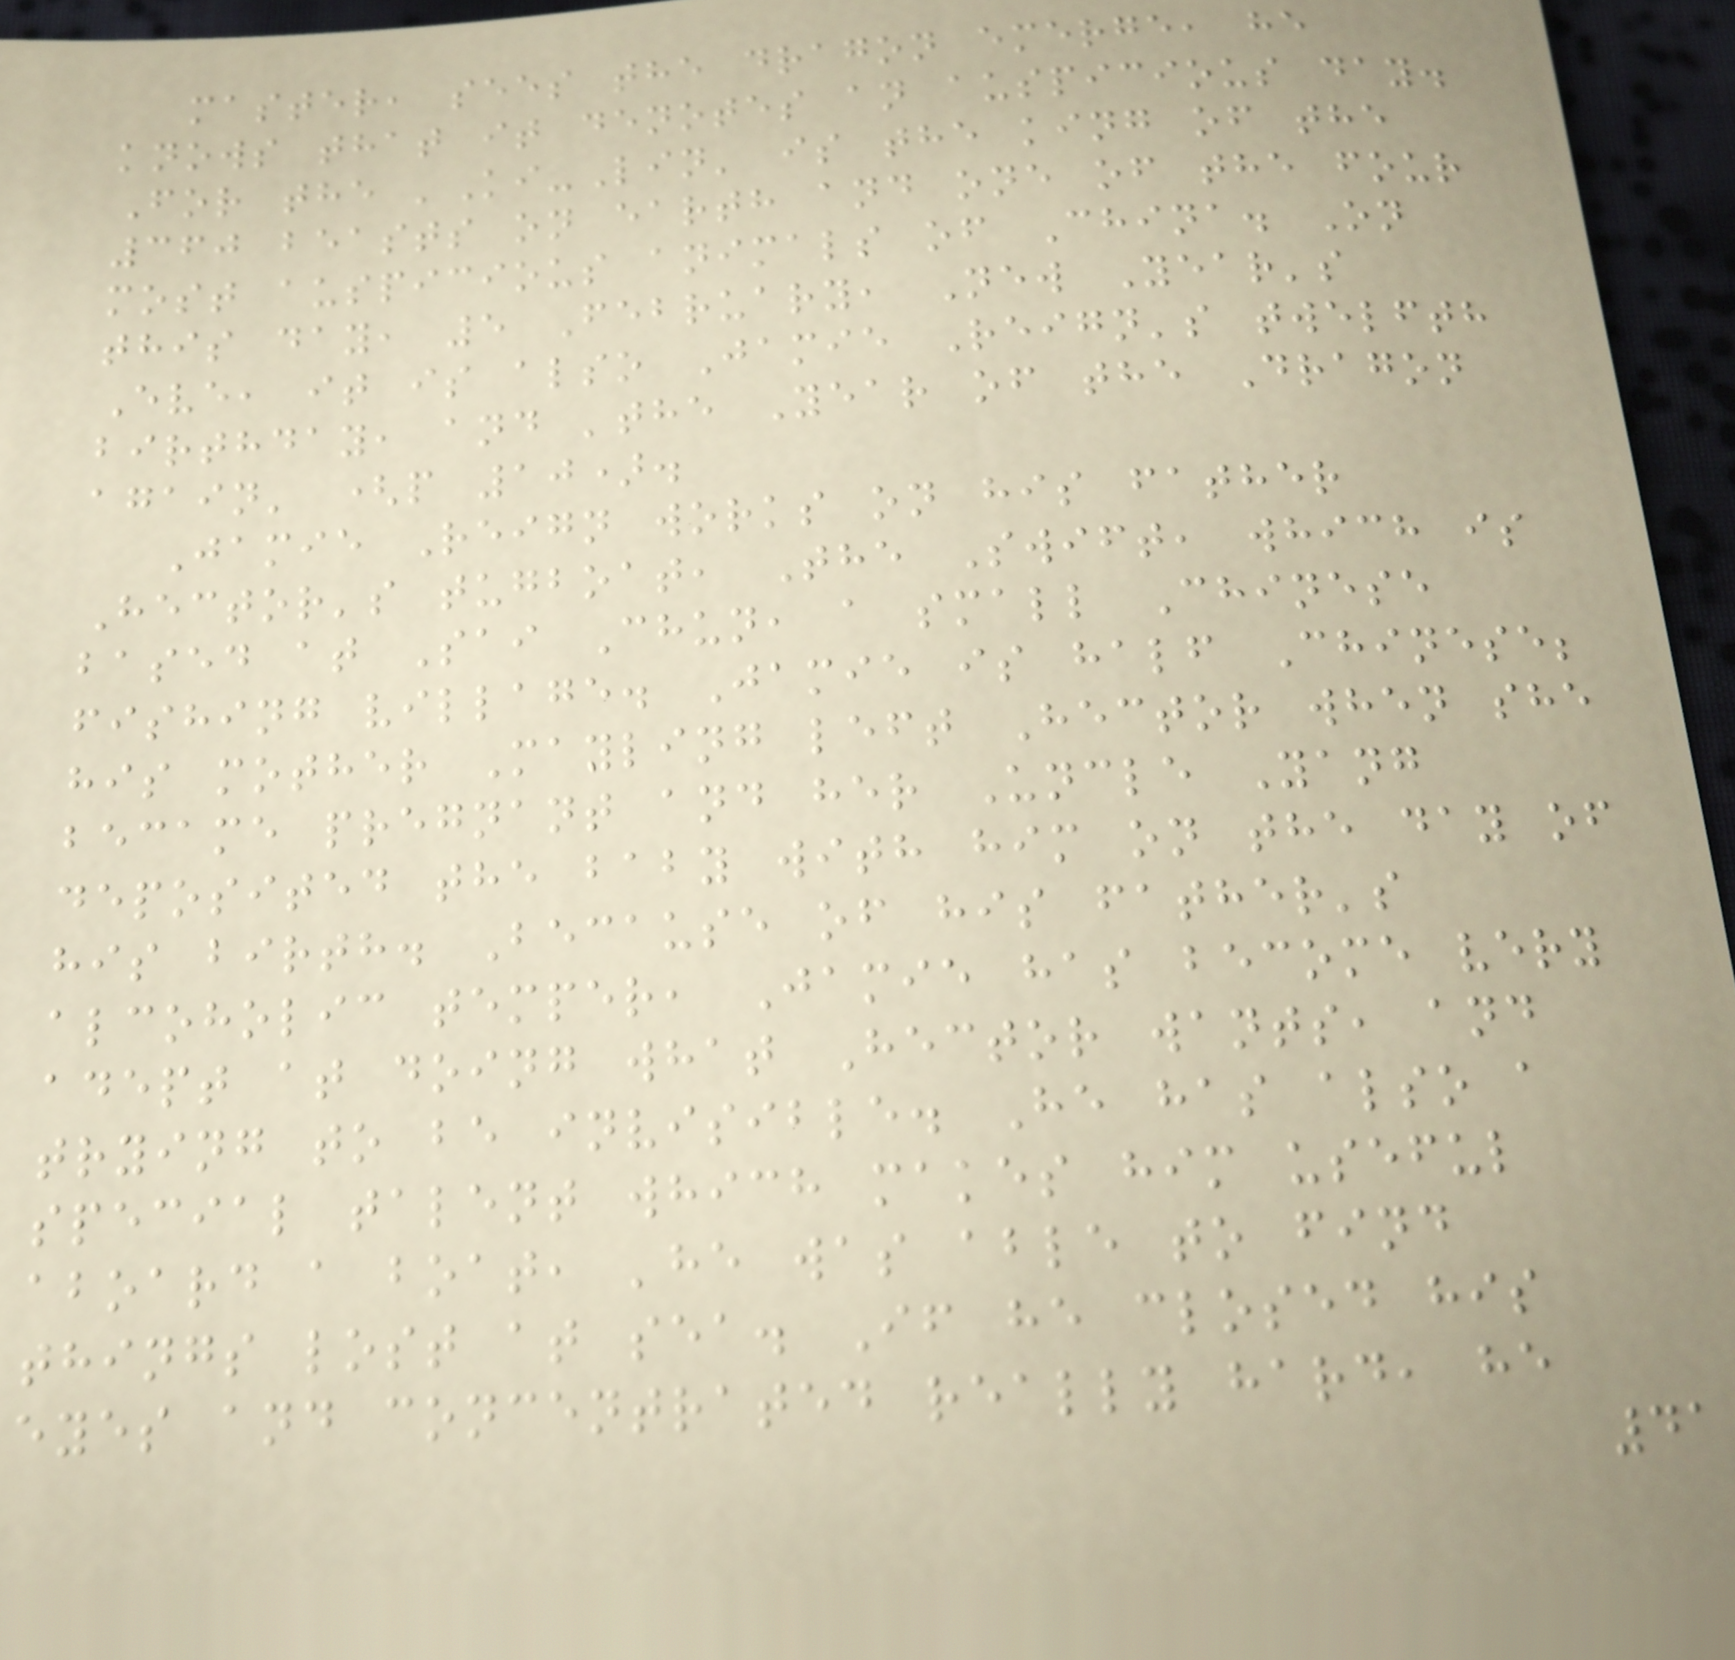master, sees the dragon emerge, he
knows that it denotes an auspicious day.
For the 'Ki-Lin' is the king of the
360 beasts on earth and one of the four
most auspicious animals of China. On
this day, 5 February, New Year's
Eve, it is also Jamie Reign's twelfth
birthday, and 'the Year of the Dragon
again' (p 10).
Jamie Reign works on his father
Hector's tugboat, The Swift, which is
based at Sai Chun, a small Chinese
fishing village. Jamie is half Chinese;
his mother Mayling left Hector when she
became pregnant and her Uncle Yang
deposited the baby with him on the day of
his birth. Because of his father's
alcoholic temper, Jamie has become very
adept at doing what Hector wants, and
trying to be invisible. He has also a
special talent which makes him useful
aboard a boat, 'he was able to find
things lost at sea. If he closed his
eyes and concentrated really hard, he
41
